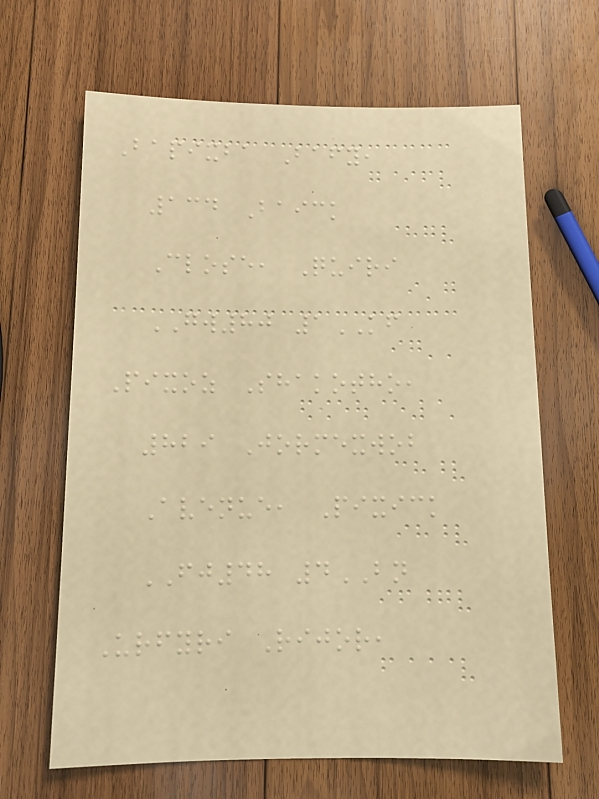Bapixba Bafy,
134 Baick
Close, Quiri
GW80 1KF
Pixoz Shakotho,
829 Jormexwob
Avenue, Pixick
FJ48 4BN
Urfyri Rijor,
